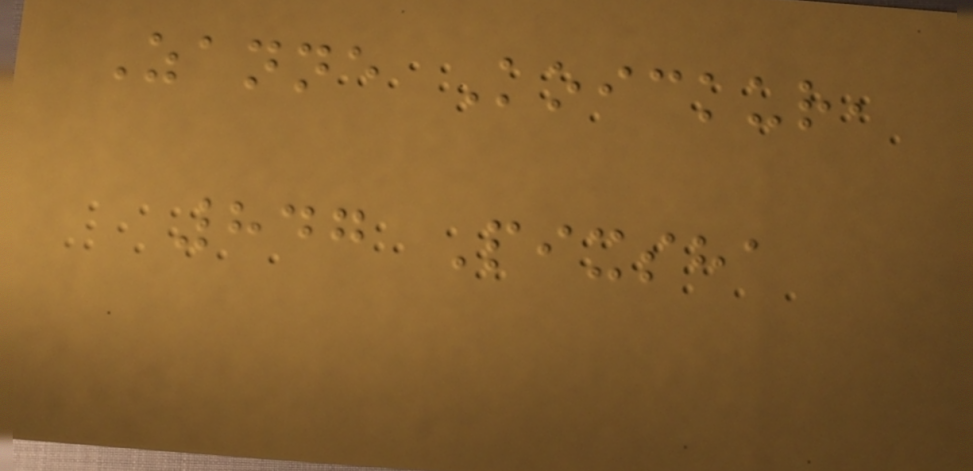Zanne Koickur,
847 Pixsha
